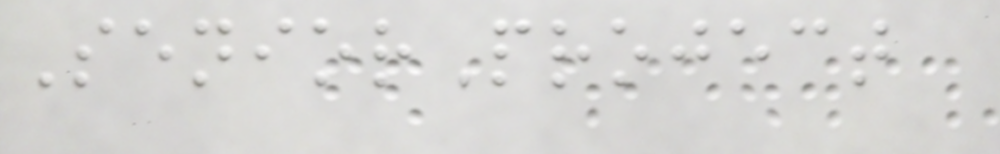SeniorProject
